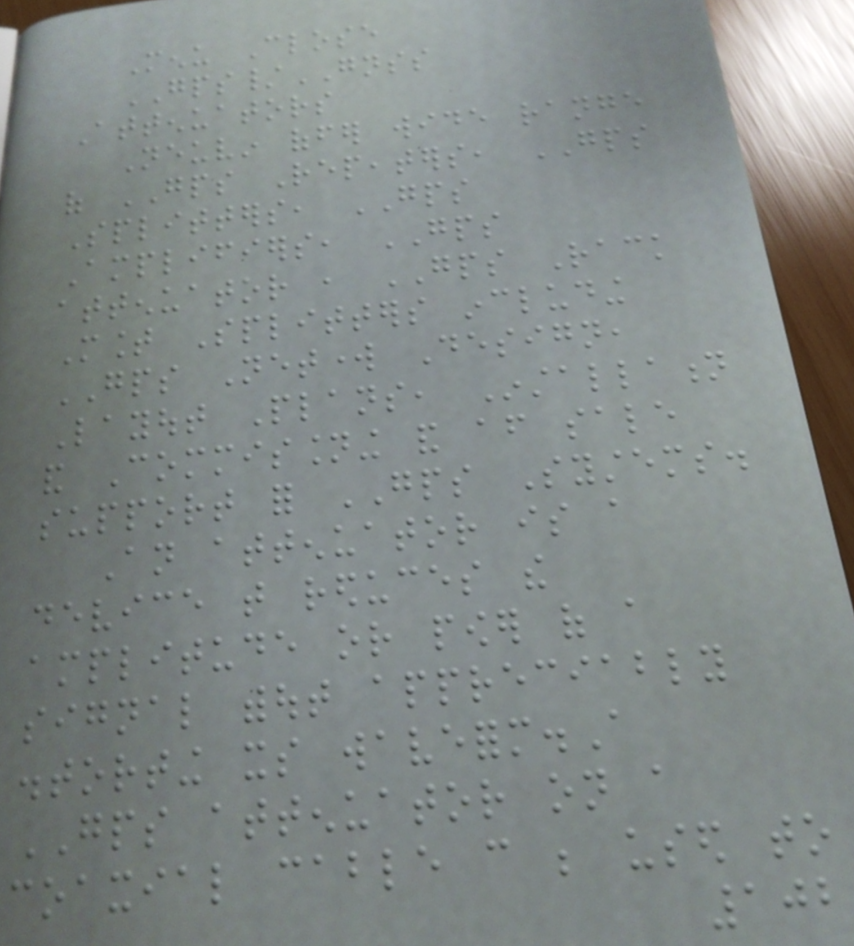Menu Close
GPS/GNSS
Attenuators
Neuvin offer wide range
of GPS Repeaters, GPS
Splitters, GPS
Amplifiers, GPS
attenuator , GPS Rack
Mount Splitters including
GPS Network Design,
Layout Plans, Installation
and Commissioning and after sale
support for GPS Systems.
An attenuator is a
device that reduces the
amplitude or power of a
signal without appreciably
distorting its waveform.A
GPS attenuator on a
coaxial cable can be used to
102
